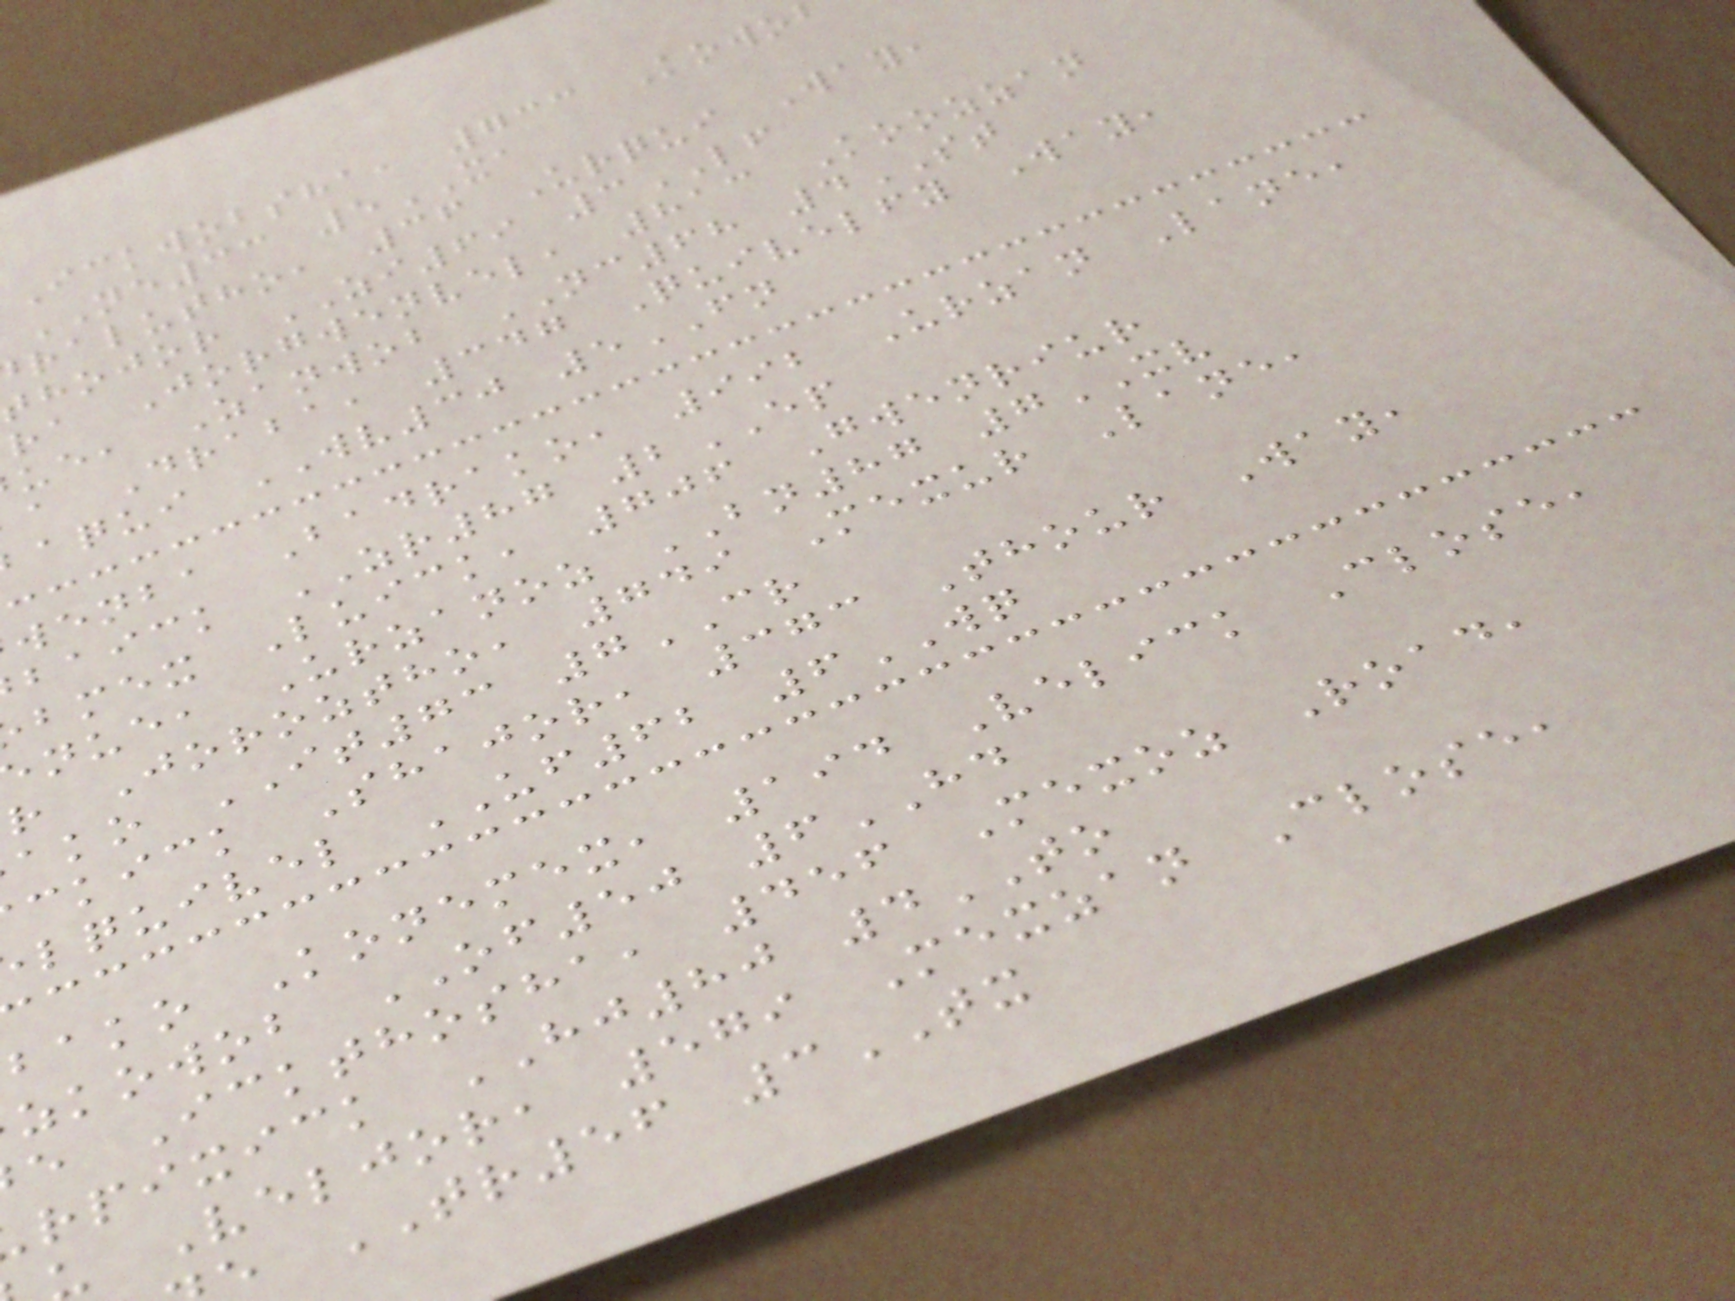Ickwobsha, 733 Kowo
NE33 5XA
ralutho, 36 Urqui Way,
hojor ZI69 3LF
ra Jorgwenvel, 813 Koozzan
ue, Zanwob NC68 4ST
a Draba, 347 Quivelfy Way,
aqui WV30 5FN
wenba Badrako, 992 Urzan Lane,
baick ZR87 2EP
bmex Luick, 706 Gwenriur
nue, Urzanoz BN87 7XV
r Joroztho, 749 Mexur Lane,
ako IT73 7CR
ckick Shajor, 373 Thour Way,
lquivel UF62 6WQ
bako Konemex, 194 Velick Close,
zkowob OF50 6HD
e Ickthosha, 456 Mexoz Road,
rpixick HJ80 4TO
Veljor, 579 Mexzan Close,
TR56 3TX
